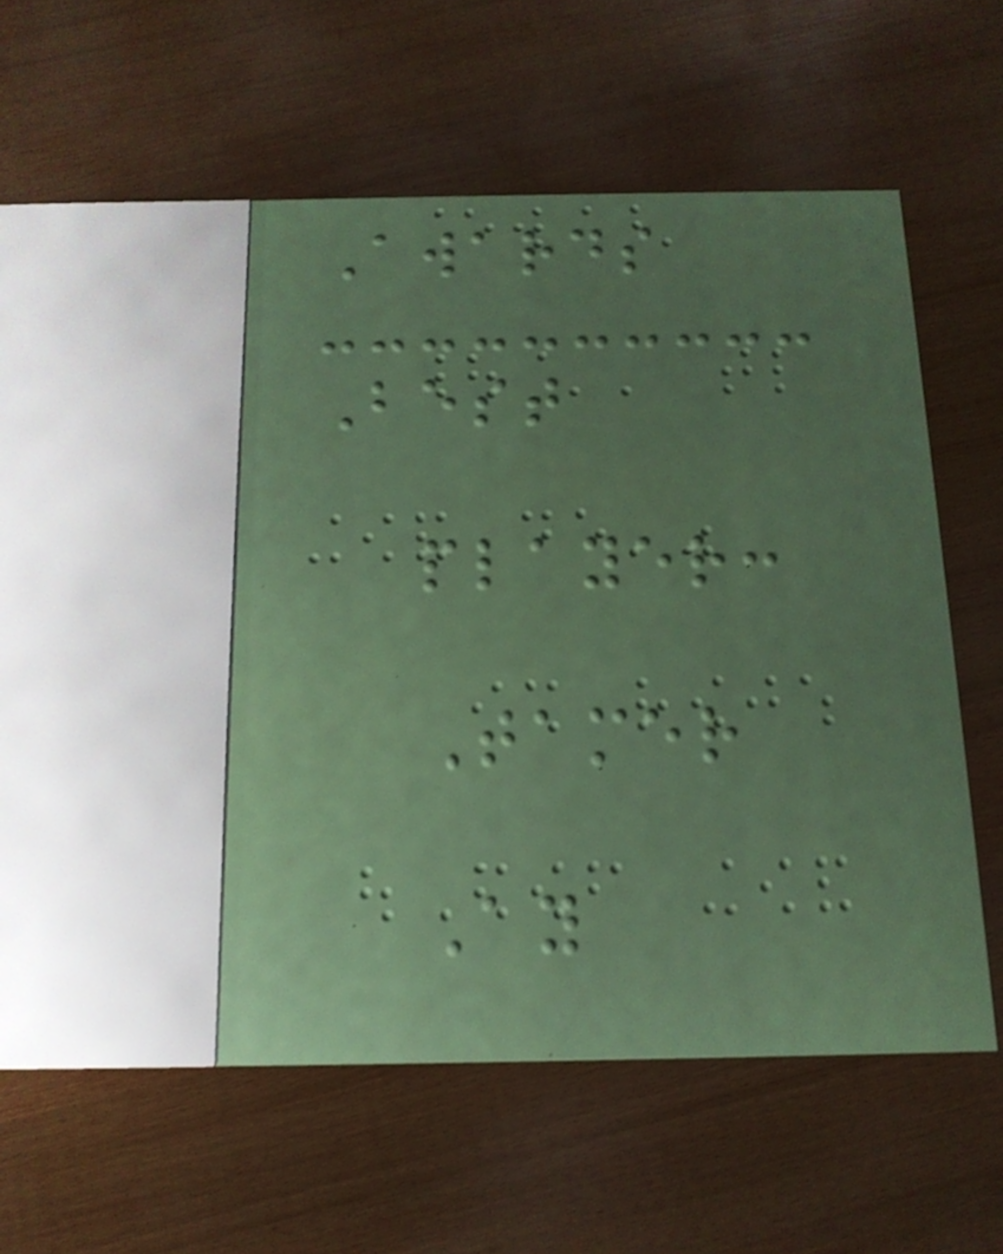Awards
Best
player:
Tamer
Ay
